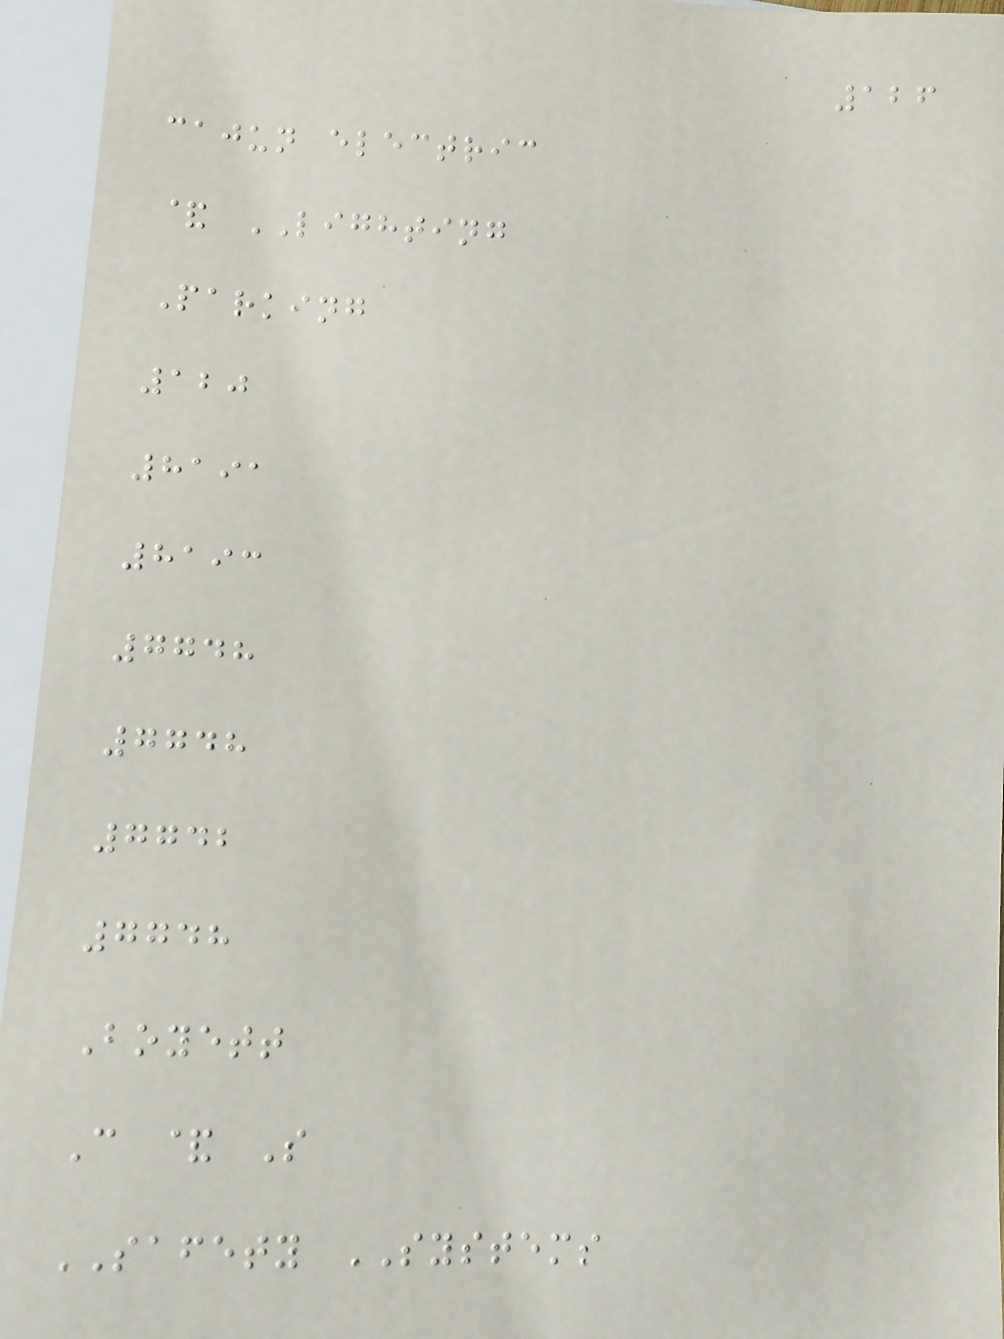126
cajun electric
& LIGHTING
Parking
120
8191
8193
7748
7748
7742
7748
Boyett
C & S
SAFETY SYSTEMS
